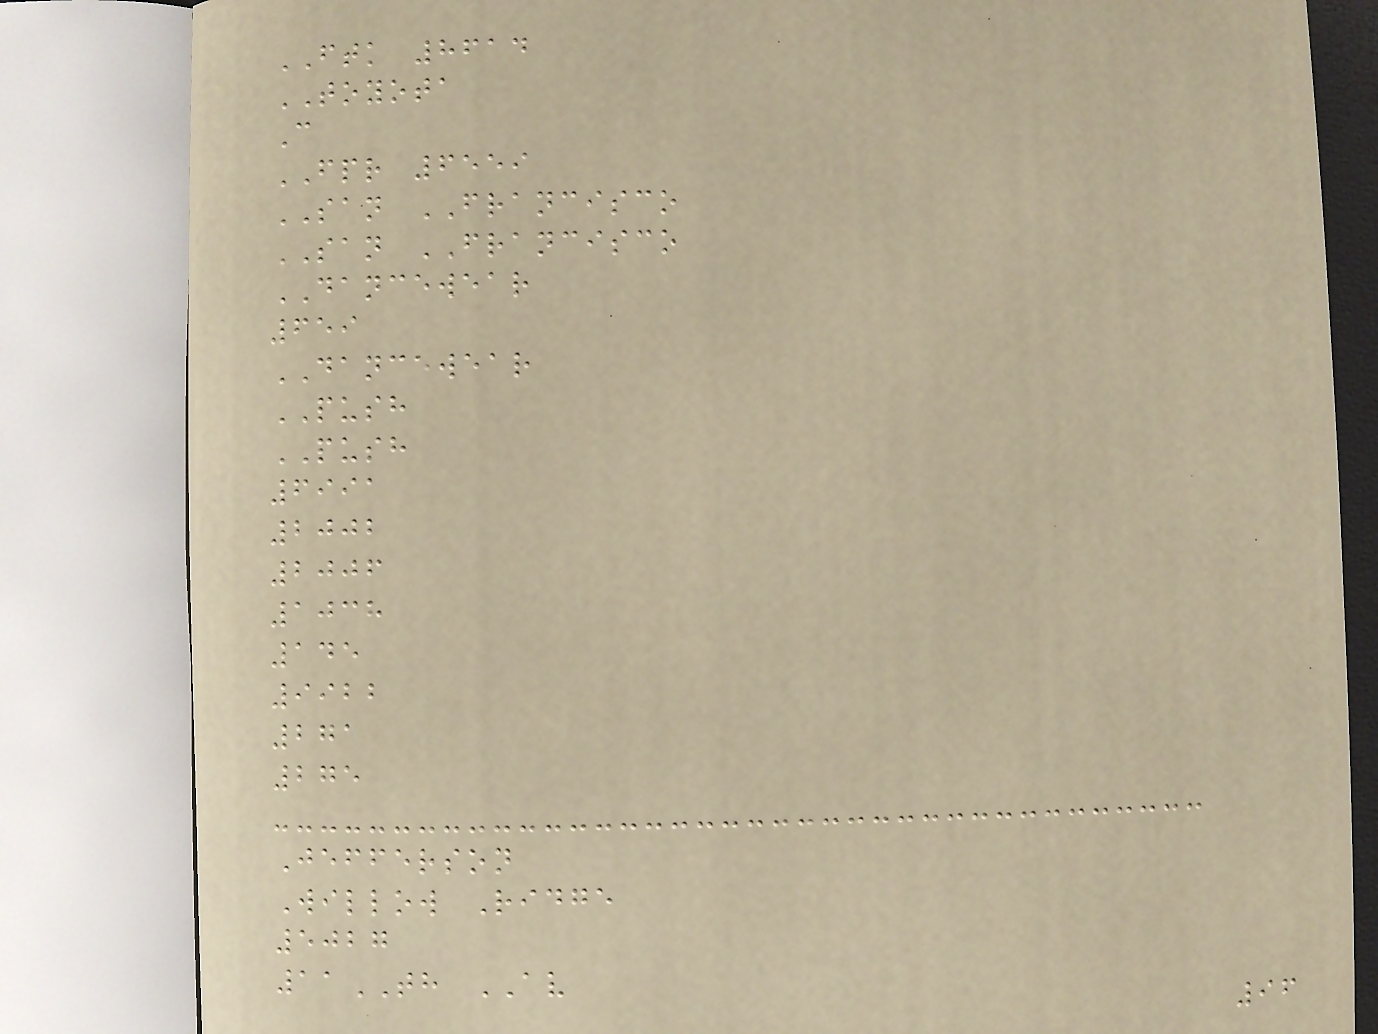FTK 8614
TOYOTA
C
FPR 6559
SAN FRANCISCO
SAN FRANCISCO
DANCEWEAR
659
DANCEWEAR
PUSH
PUSH
6991
2002
2006
1038
145
9922
271
275
Jefferson
Willow Ridge
5027
11TH AV
96
